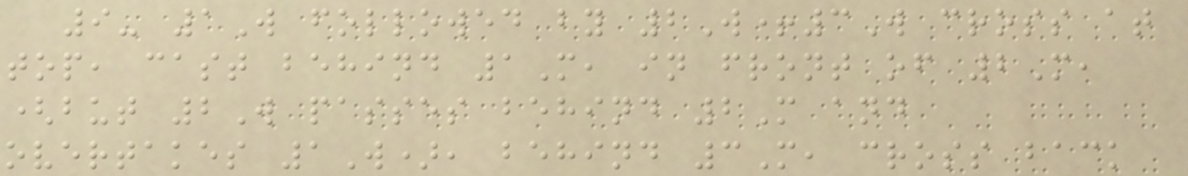9- 1W followed by 2W+3W cross at
top, cast behind 1M, in front of 2M,
(but 2W passes behind 2M and
overtakes 1W), behind 3M, cross back
